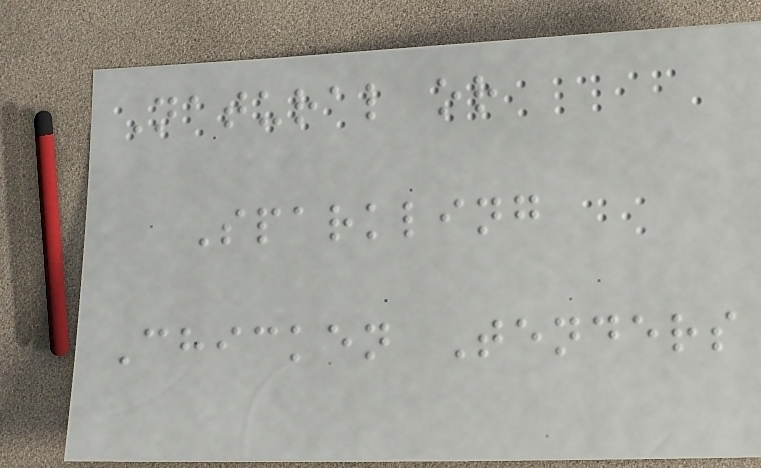Natural or
Sparkling
Chicken Tenders
